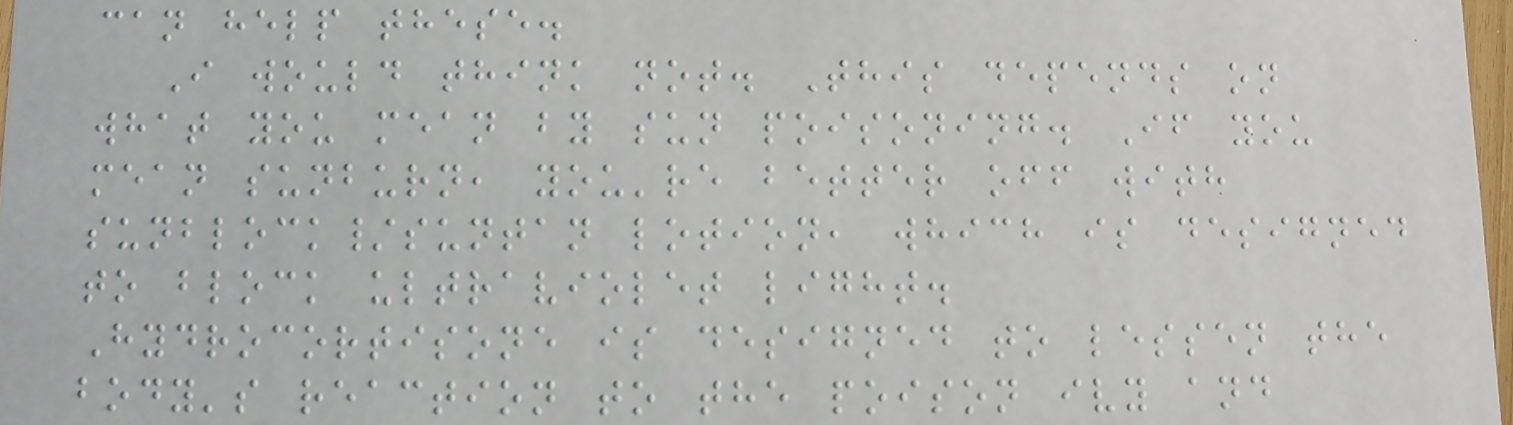can help these.
I would think not. This depends on
what you mean by sun poisoning. If you
mean sunburn, you're better off with
sunblock/suntan lotion, which is designed
to block ultraviolet light.
Hydrocortisone is designed to lessen the
body's reaction to the poison ivy and
